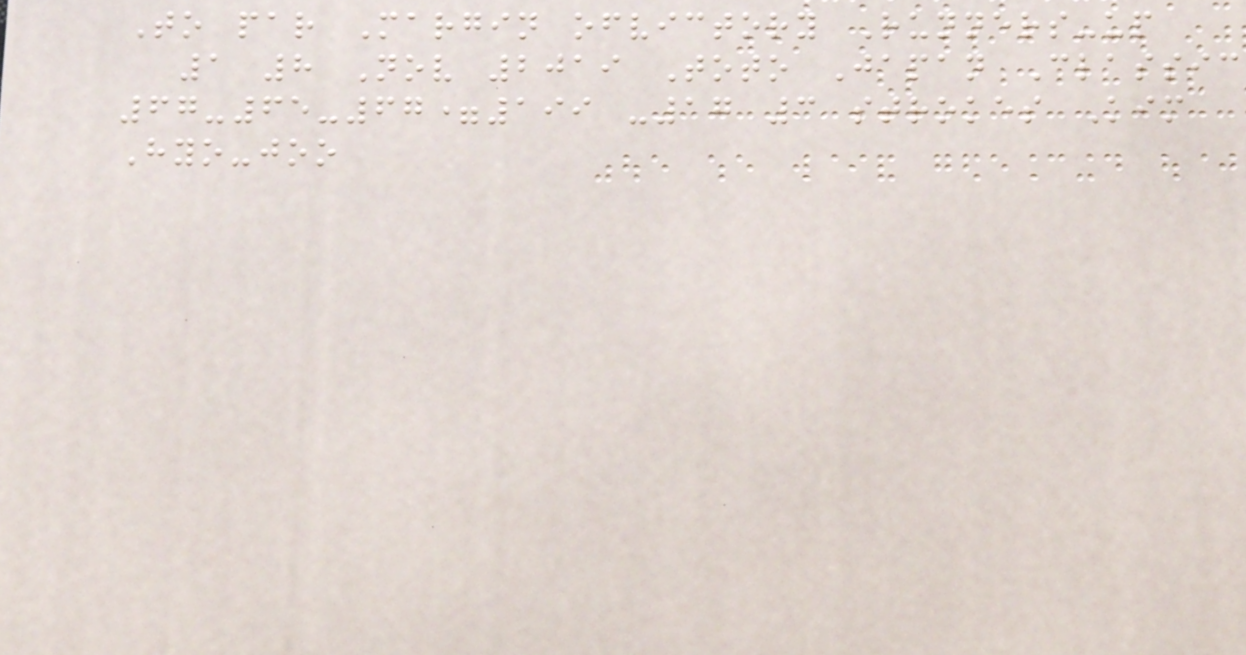To par Margin ofvictory Runners-up
1 8 Nov 2019 Toto Japan Classic
67-65-67=199 -17 3 strokes Kim
Hyo-joo
